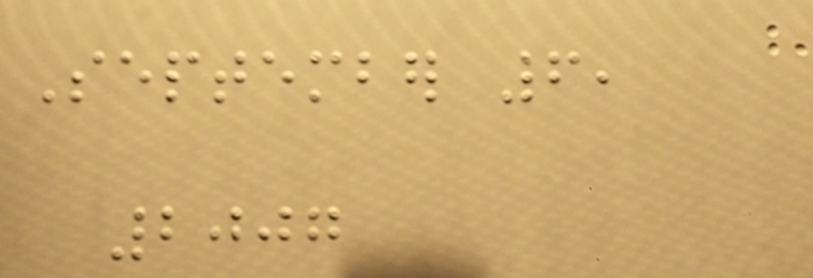September 6,
2007
